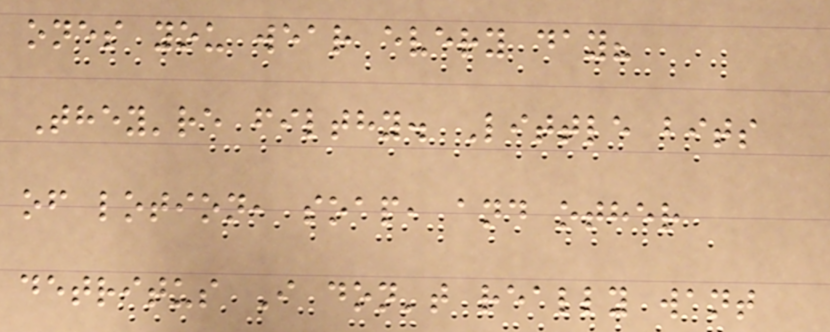ones you wear every day?
They're filthy. Little bits
of lotion, soap, and other
detritus I don't really want
